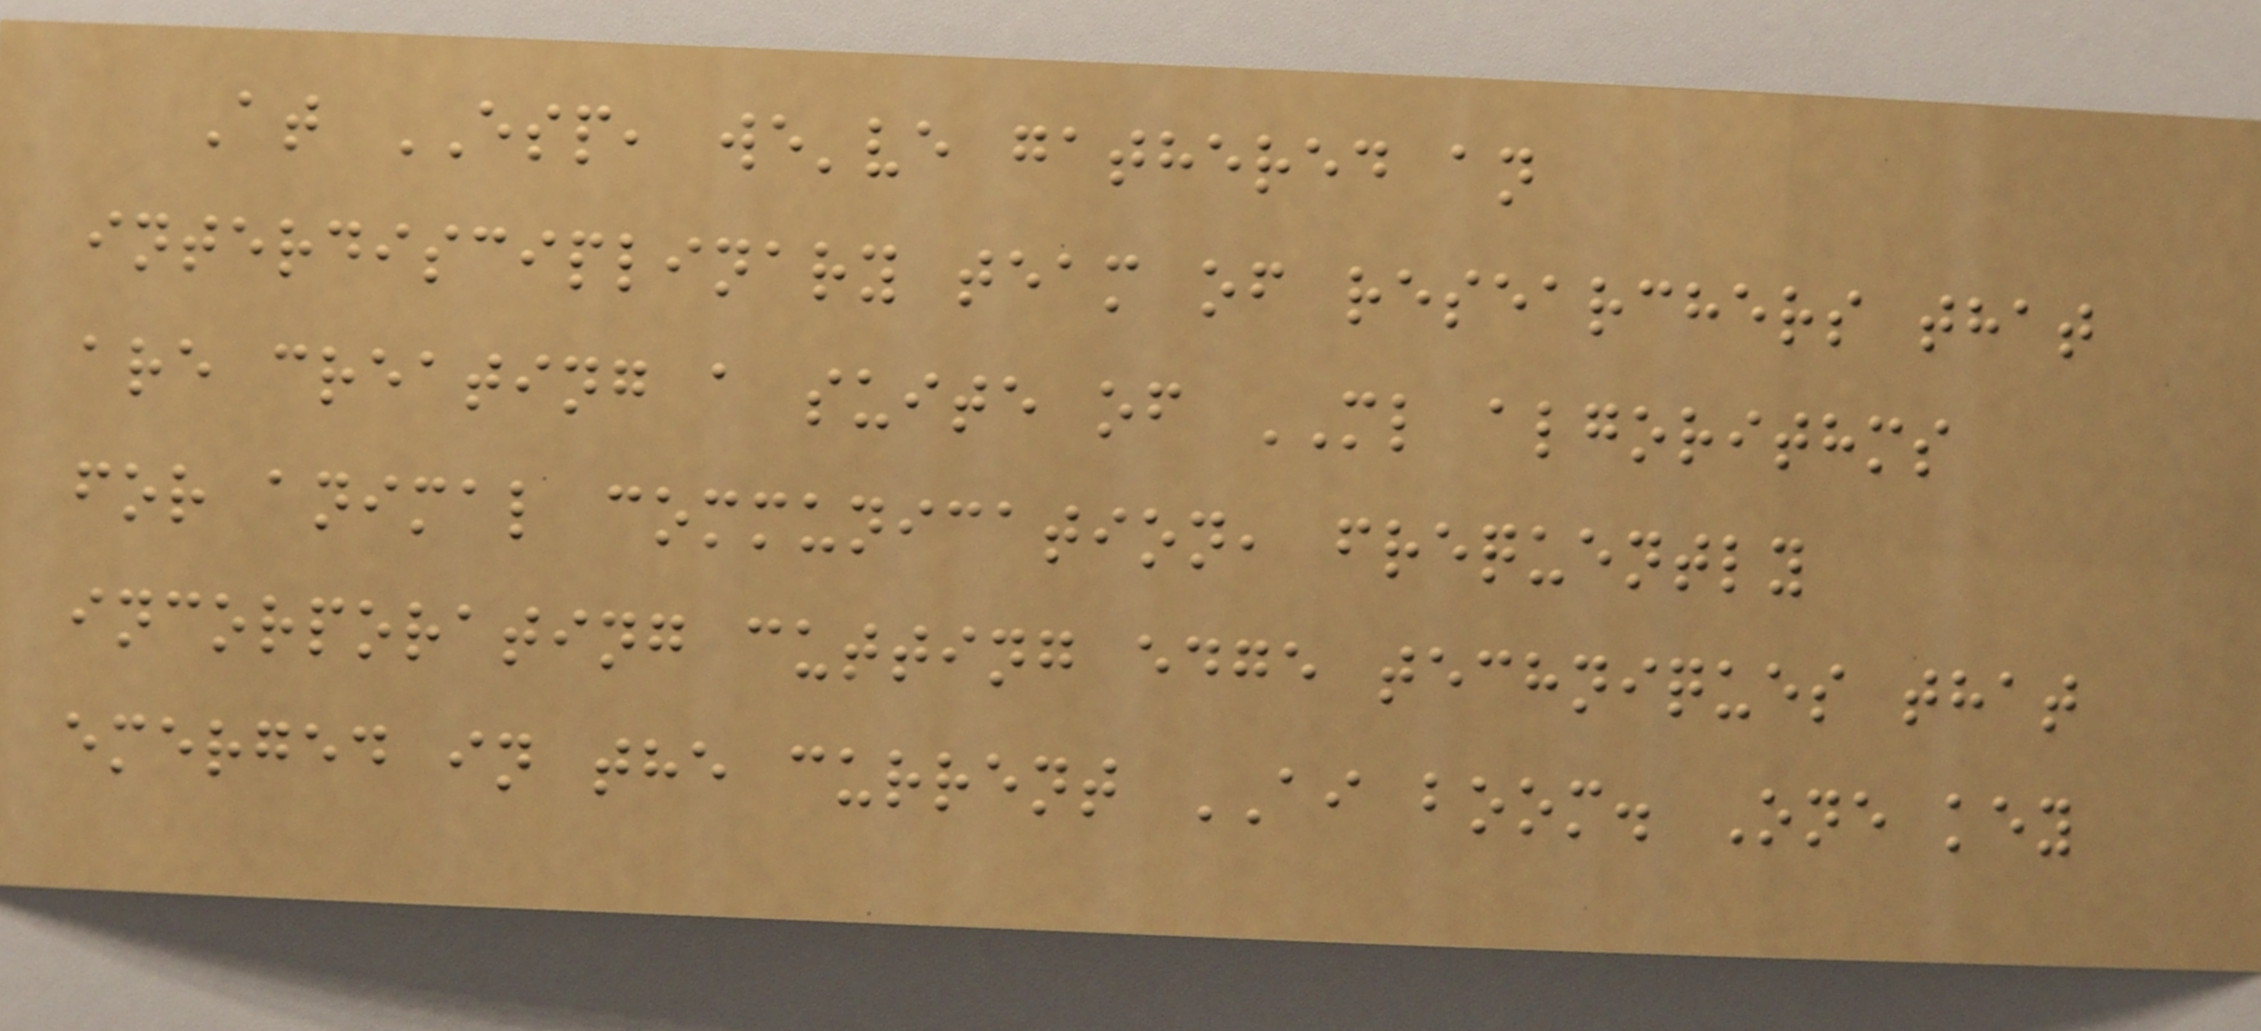At ESP, we've gathered an
interdisciplinary team of researchers that
are creating a suite of ML algorithms
for animal communication, frequently
incorporating cutting edge techniques that
emerged in the current AI boom. One key
